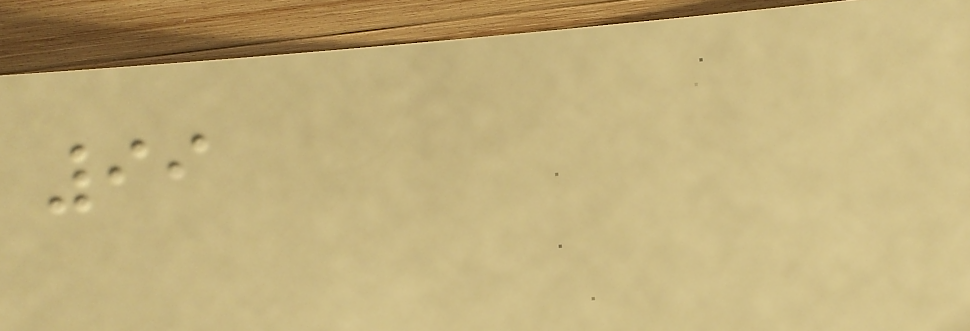99
